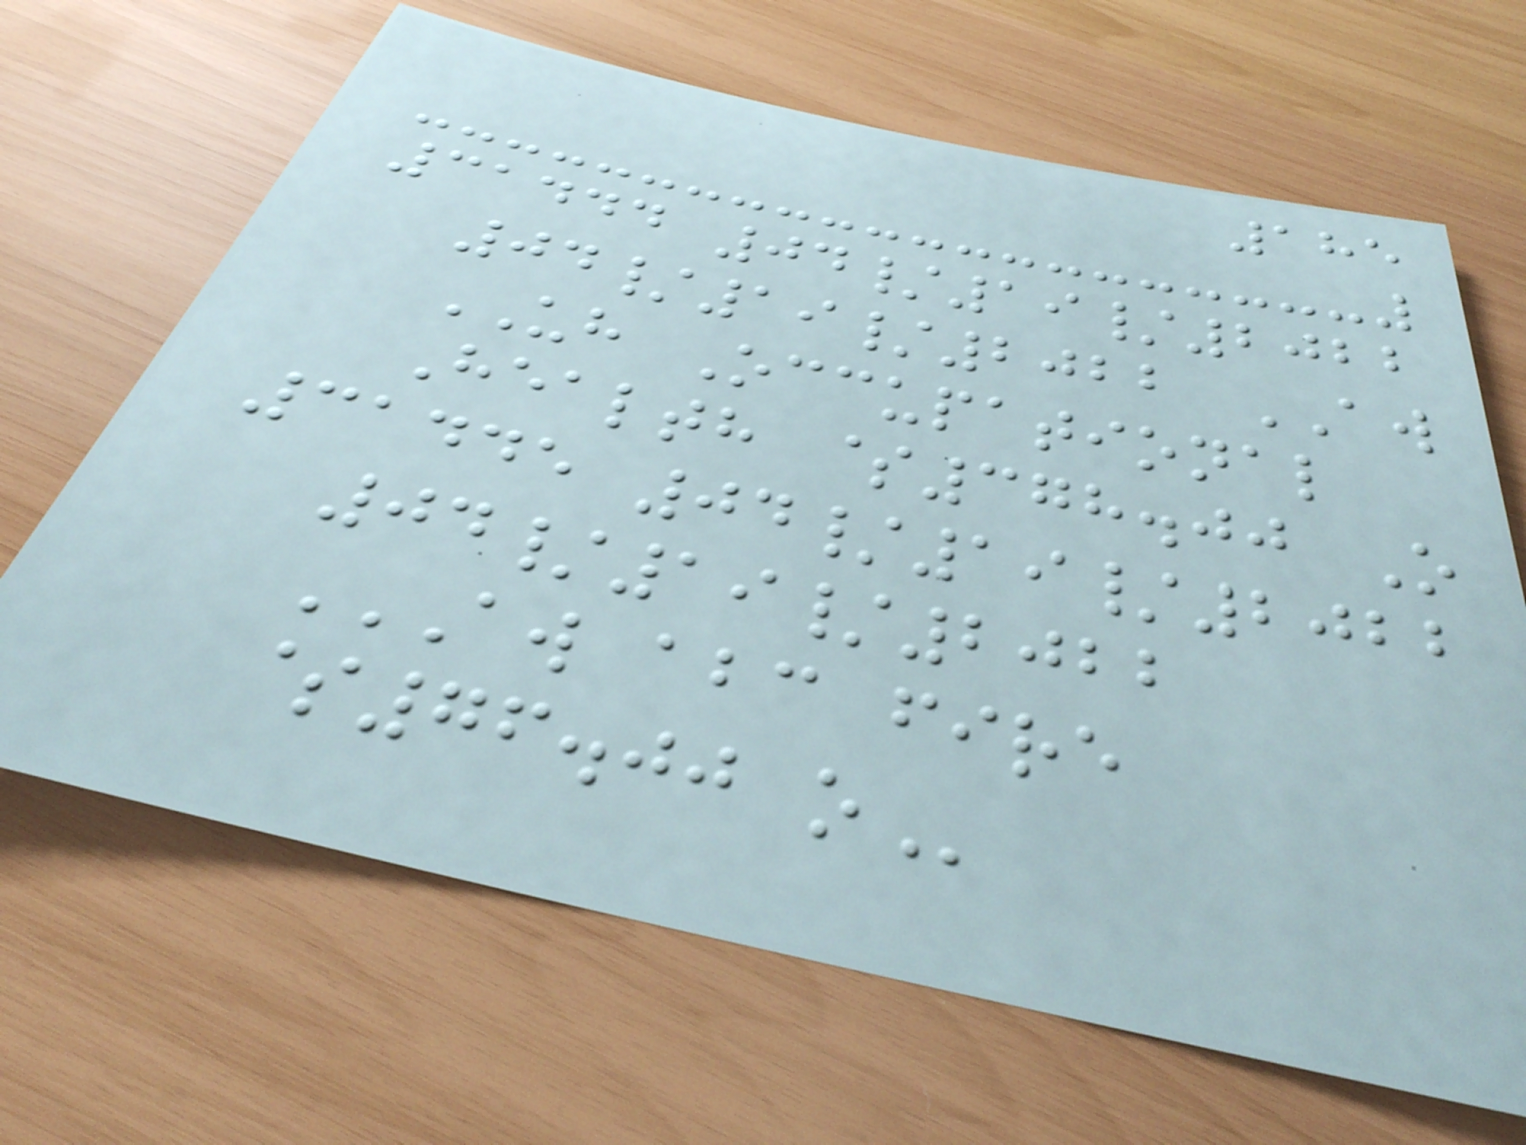185
31444 04/19/2022
04/19/2022 AW
UH Occupational
Health $378.00 O
31445 04/19/2022
04/19/2022
AW ABC FIRE
$76.00 O
